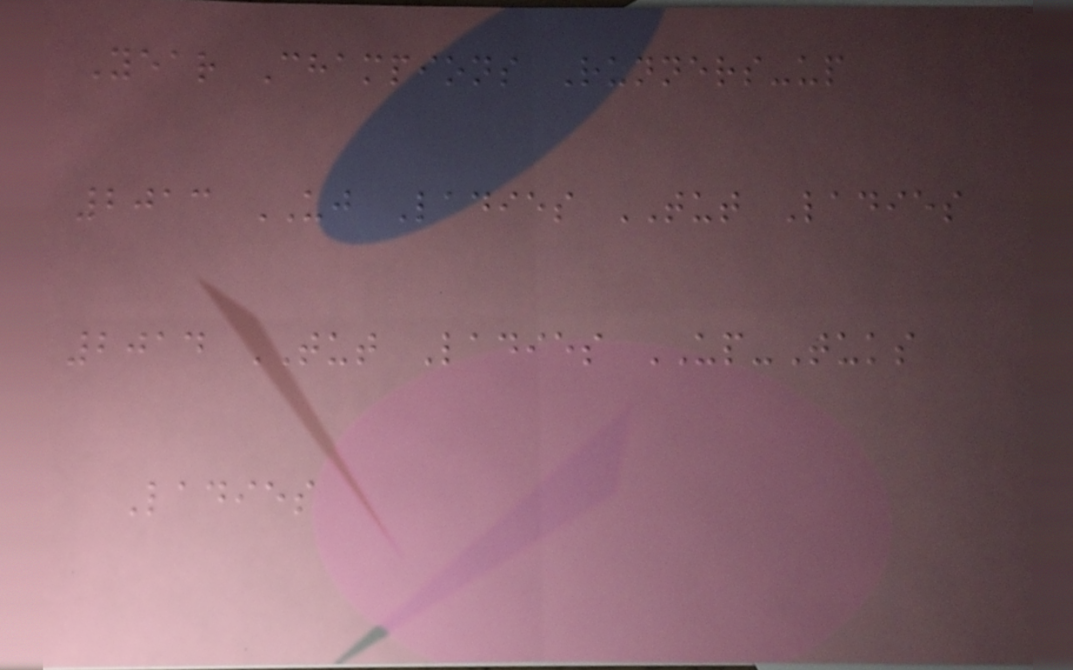Year Champions Runners-up
2013 UJ Ladies TUT Ladies
2014 TUT Ladies UP-Tuks
Ladies
